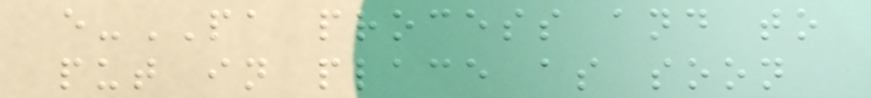e-PA process and to
put in place as soon
